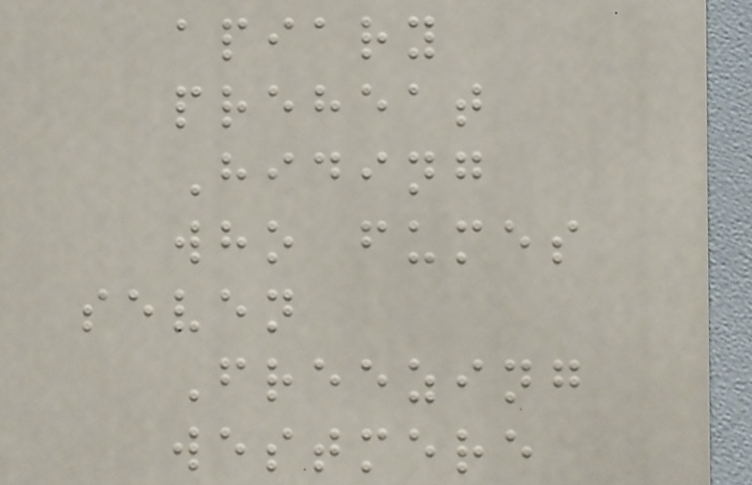apiary
preheat
Hiding
who fumes
seven
Freezing
westmere
